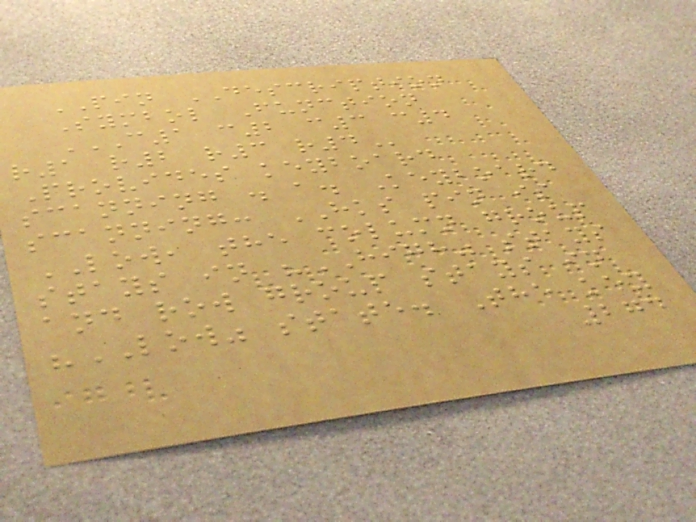PIN DESCRIPTION
Symbol Function
C1 C2 C3 C4
R1 R2 R3 R4
Provides keyboard
scanning . a. Keyboard
scanning: HKS pin is
LOW, the column group
stays in "HIGH" stays
and row group stays in
"LOW" state. The key
274
